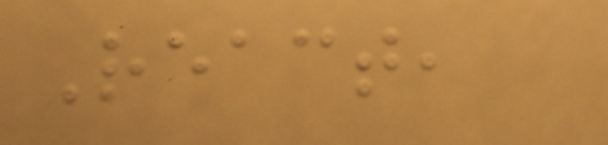React,
